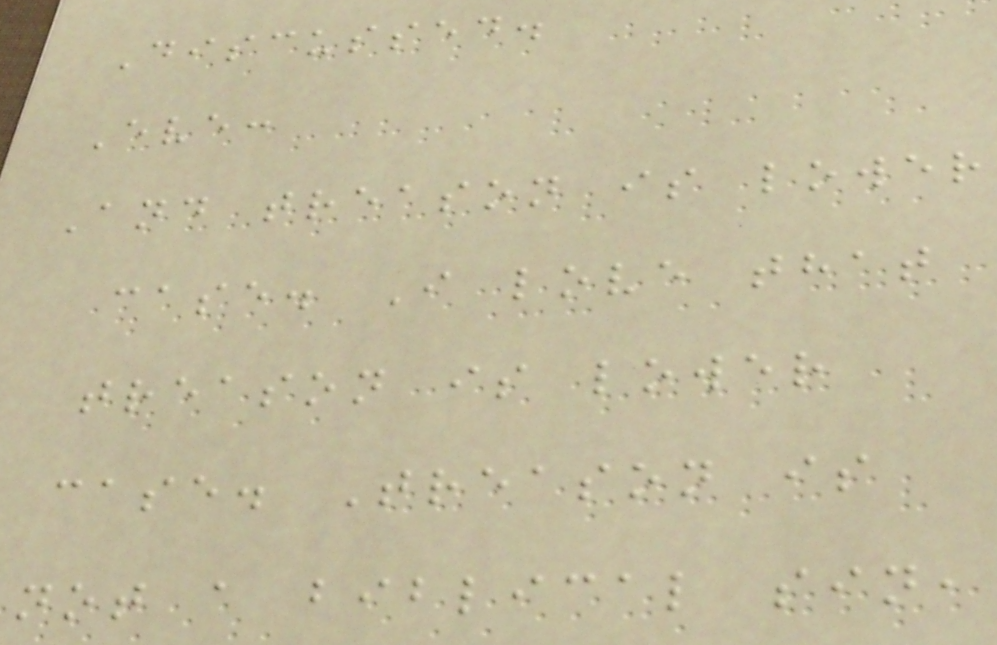Discussed.
Eve:
And treason is lower
case. I love that
treason is lower
case. Treason is
not a biblical sin,
